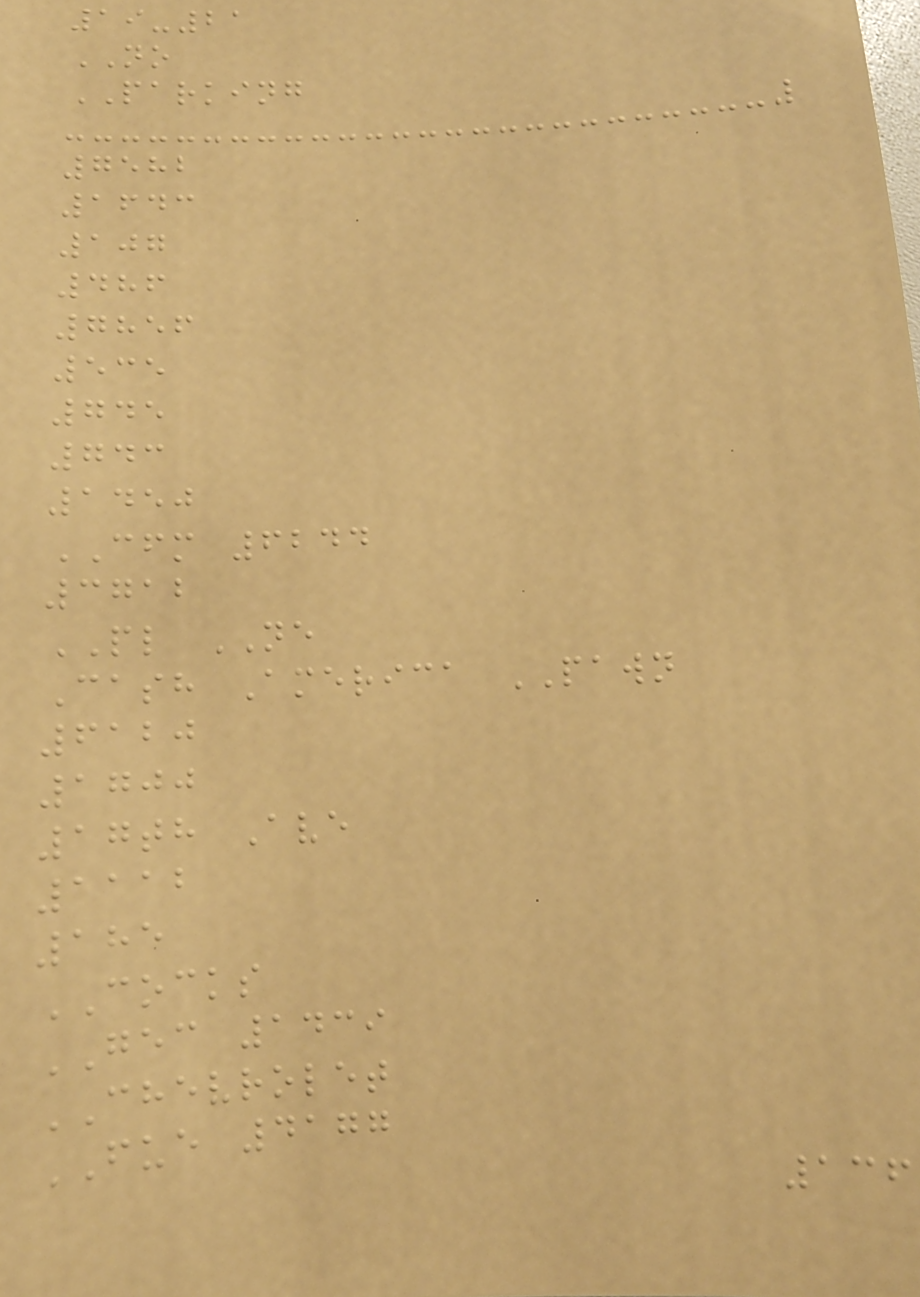19-21
NO
PARKING
7582
1643
107
486
7856
535
745
743
1450
CFM 6244
3712
PL NE
Cash America PAWN
6120
1700
17th Ave
1112
185
COCKS
GEC 1439
CHEVROLET
FUE 4177
136
